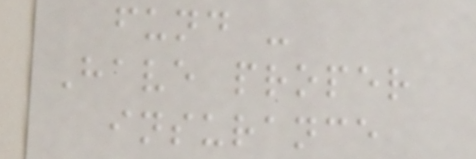fund -
Have proper
insurance
